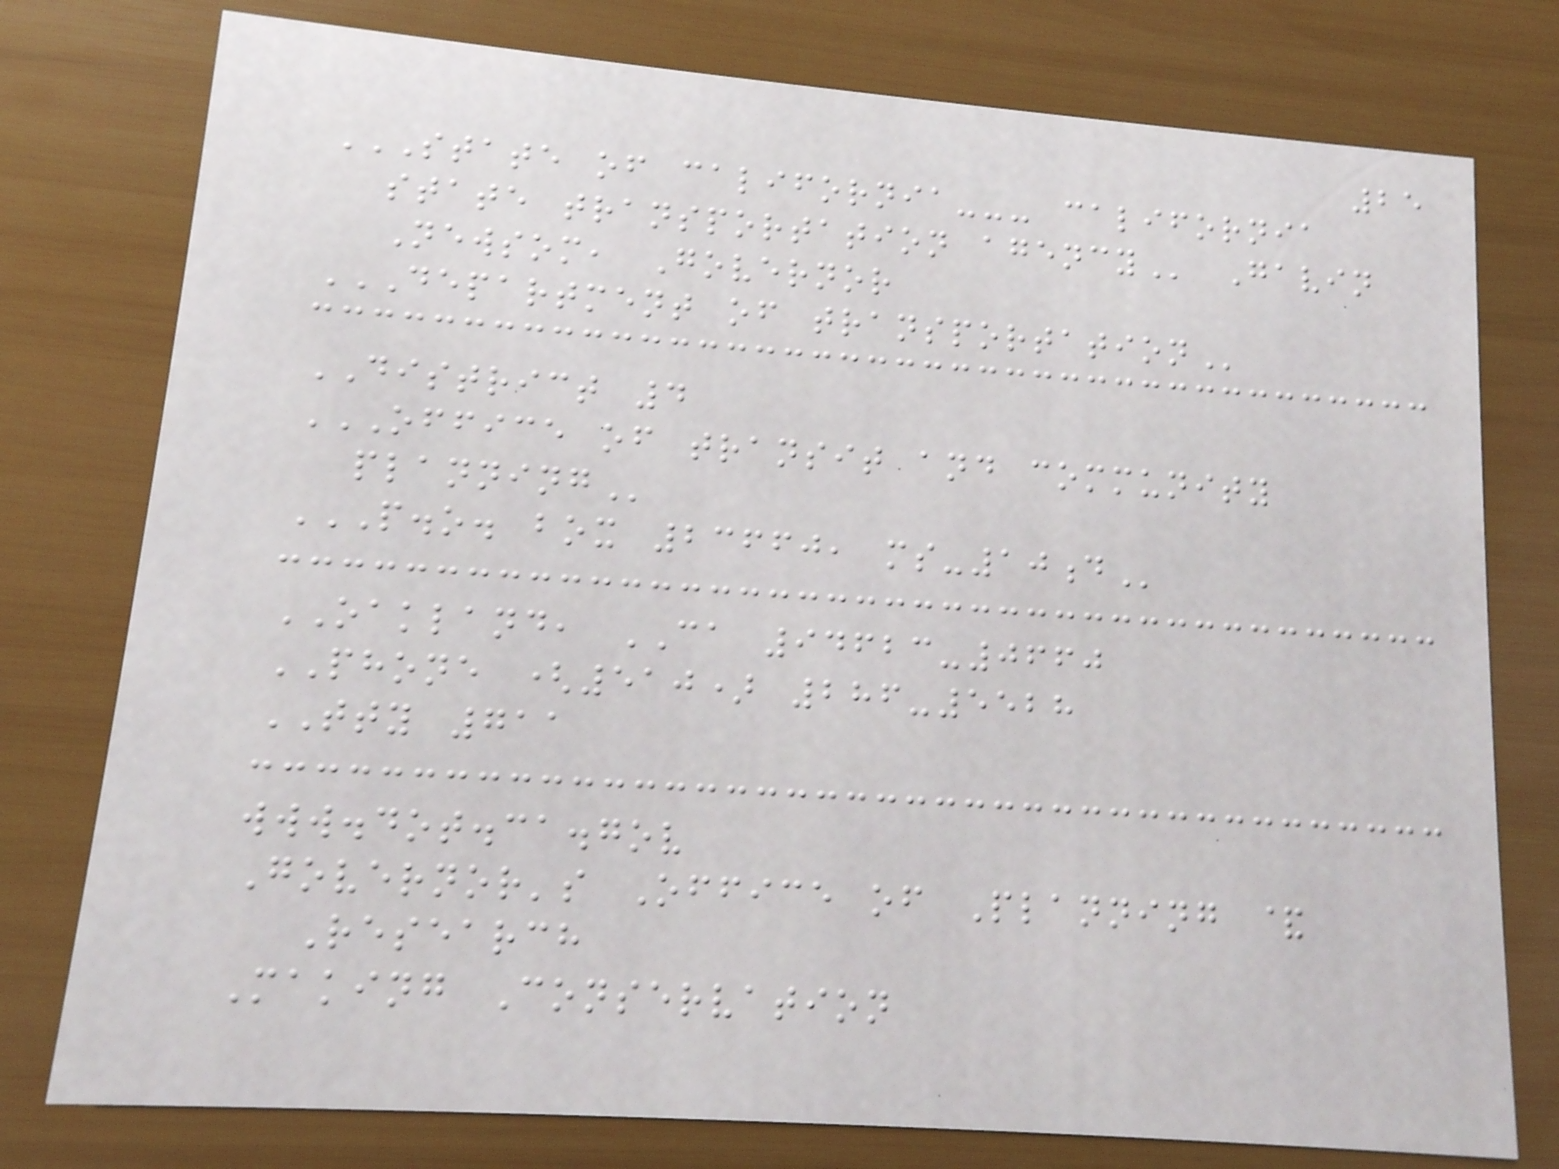25
STATE OF CALIFORNIA--- CALIFORNIA
STATE TRANSPORTATION AGENCY Gavin
Newsom, Governor
DEPARTMENT OF TRANSPORTATION
DISTRICT 4
OFFICE OF TRANSIT AND COMMUNITY
PLANNING
P.O. BOX 23660, MS-10D
OAKLAND, CA 94623-0660
PHONE (510) 286-5528
TTY 711
www.dot.ca.gov
Governor's Office of Planning &
Research
Making Conservation
